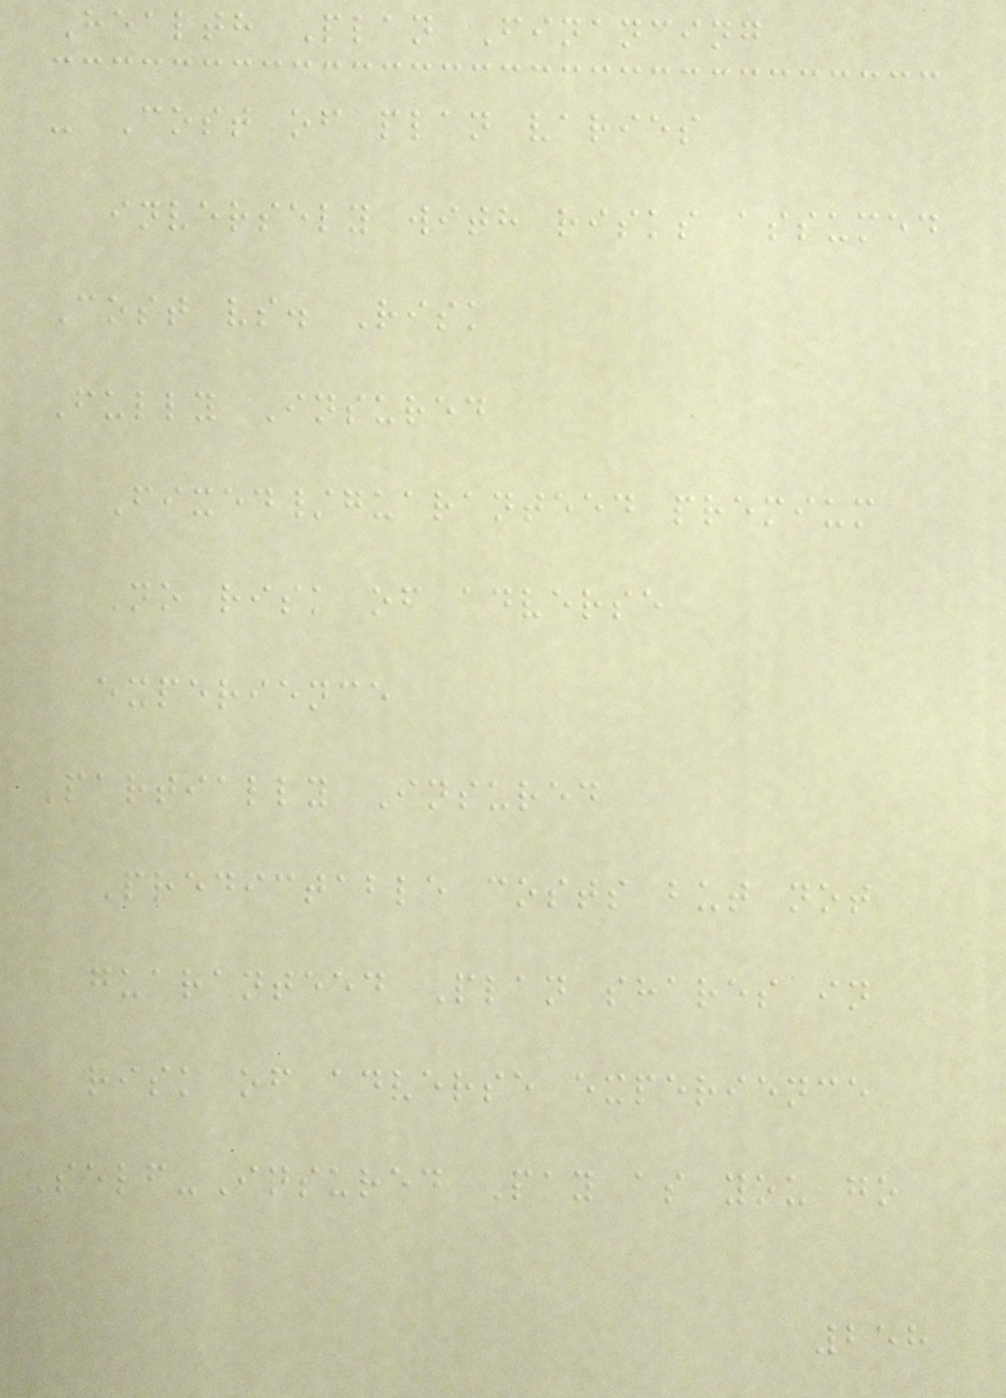Health Plan Financing
- Cost of plan varies
inversely with risks assumed
Cost vs. Risk
Fully Insured
Fixed/guaranteed premium
No risk of adverse
experience
Partially Insured
Predictable costs but not
guaranteed Plan shares in
risk of adverse experience
Self-Insured Pay as you go
258
